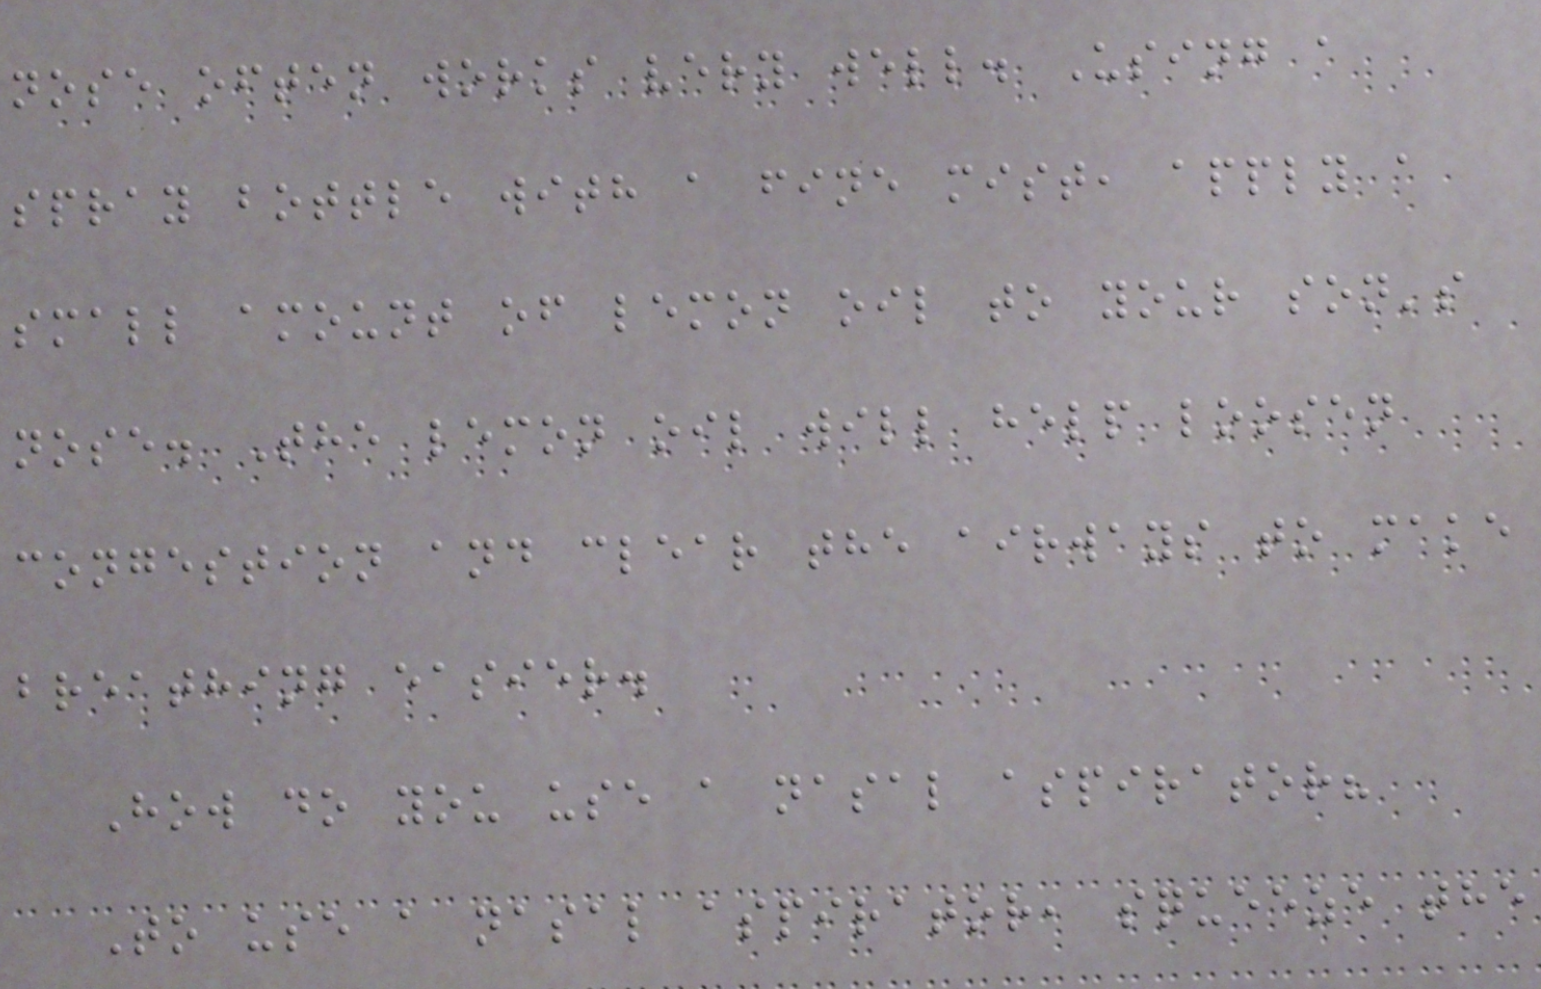nose often works very well. Using a
spray bottle with a fine mist, apply a
small amount of lemon oil to your son's
nose. The lemon oil will help loosen
congestion and clear the airways to make
breathing easier.
How do you use a nasal aspirator?
To use a nasal aspirator, squeeze the
